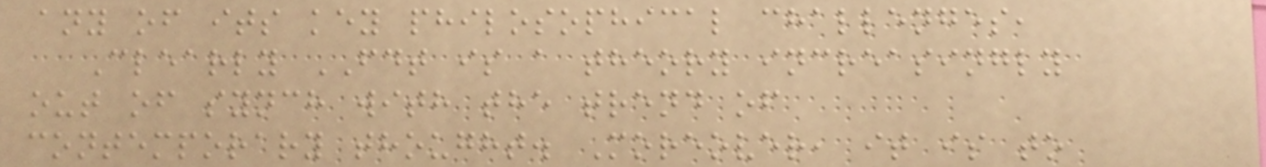any of its key philosophical challenges,
Clearly FDT is a theory increasingly
out of synch with the trend of
contemporary thought. Moreover, it is to
